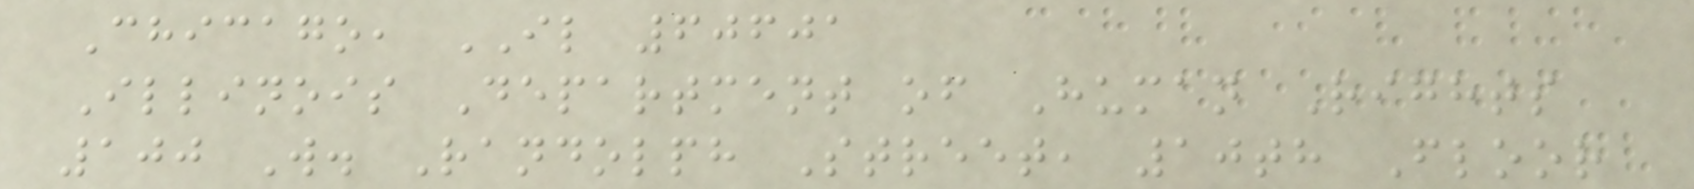Chicago, IL 60601
Illinois Department of Human Rights
100 W. Randolph Street, 10th Floor
